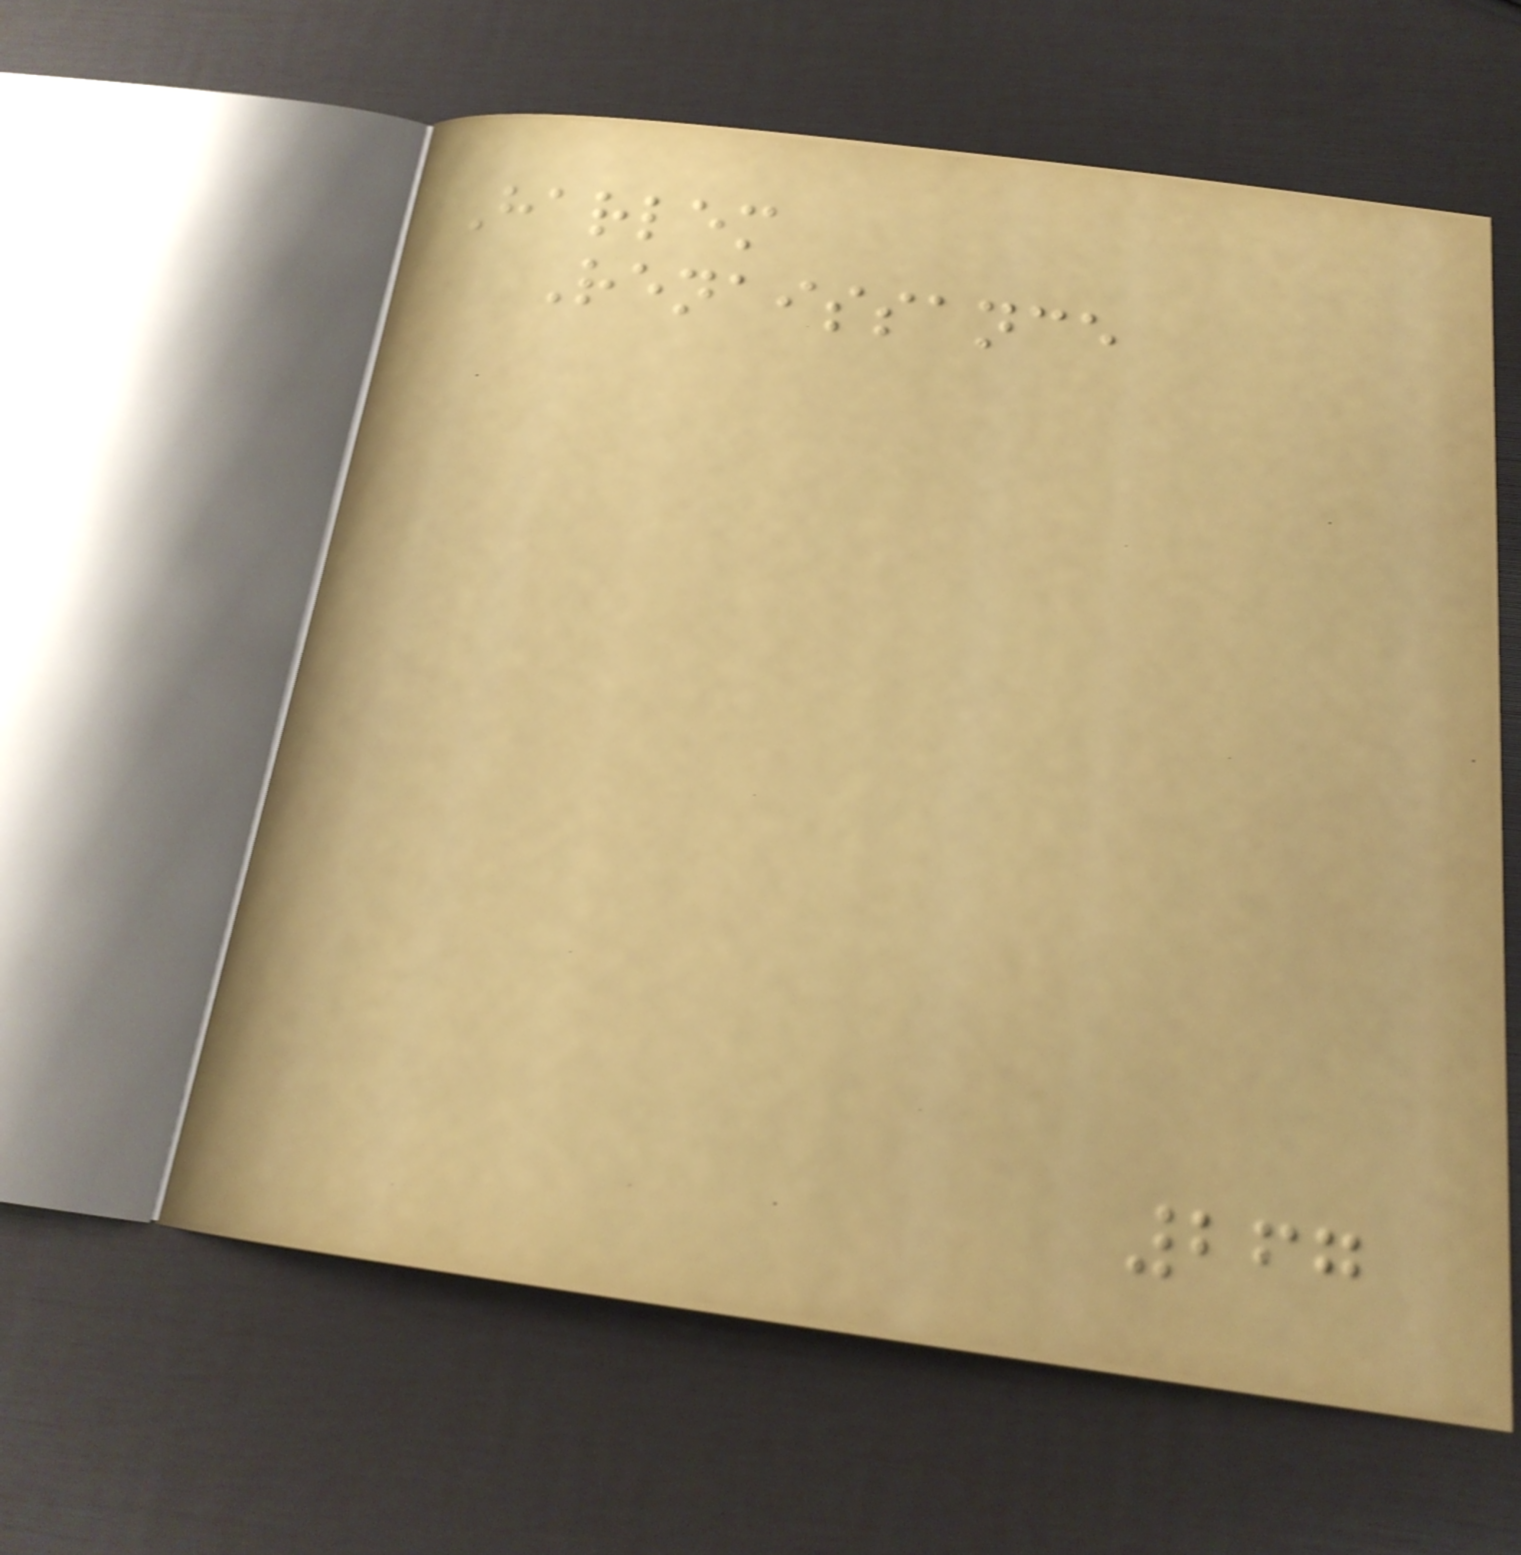Harlem
Renaissance
267
